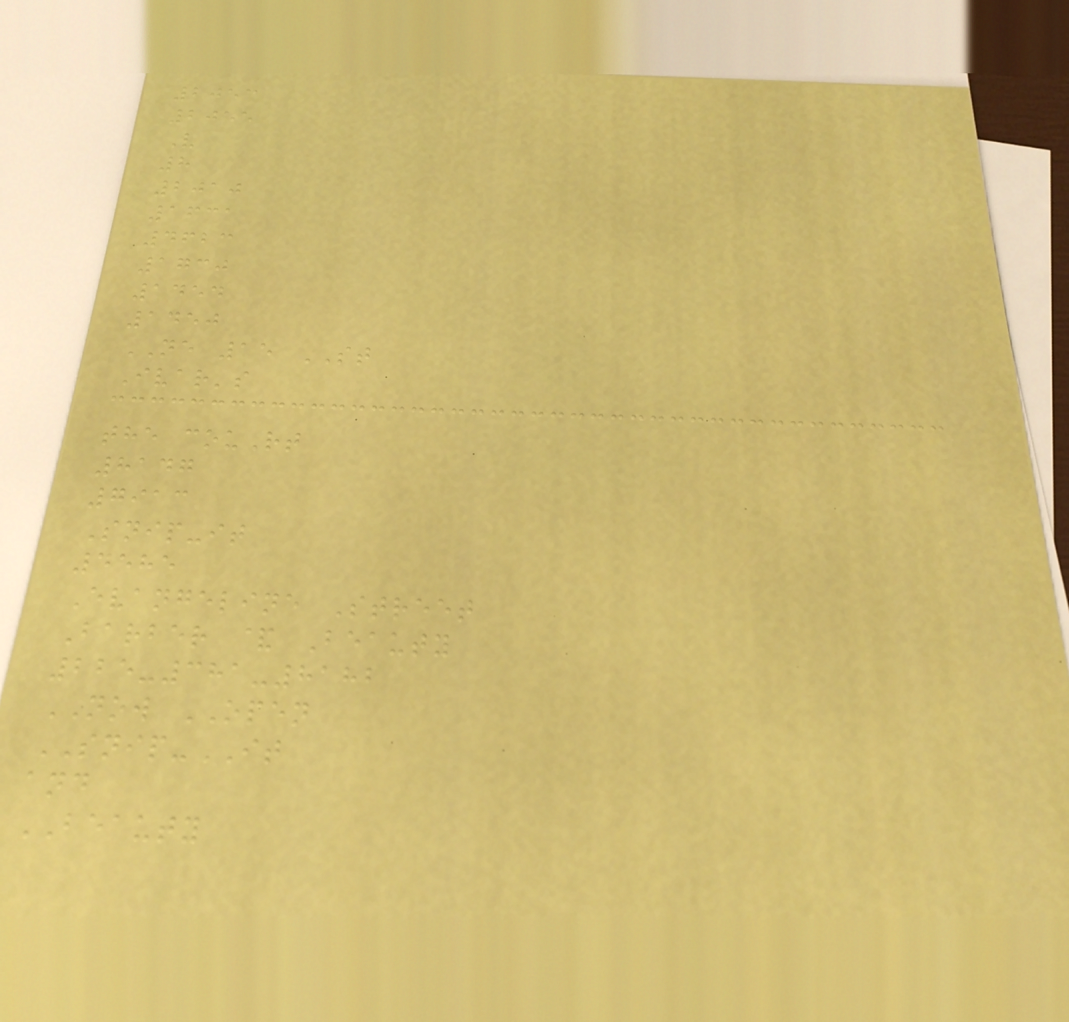2053
2055
V
8
2010
1631
4623
1730
1454
1450
NE 15 ST
Ivar's
the couRt
8147
7913
Snip-it
4585
Evangeline Street
Barber & Beauty
225-381-8182
NOW OPEN
SNIP-IT
and
BEAUTY
